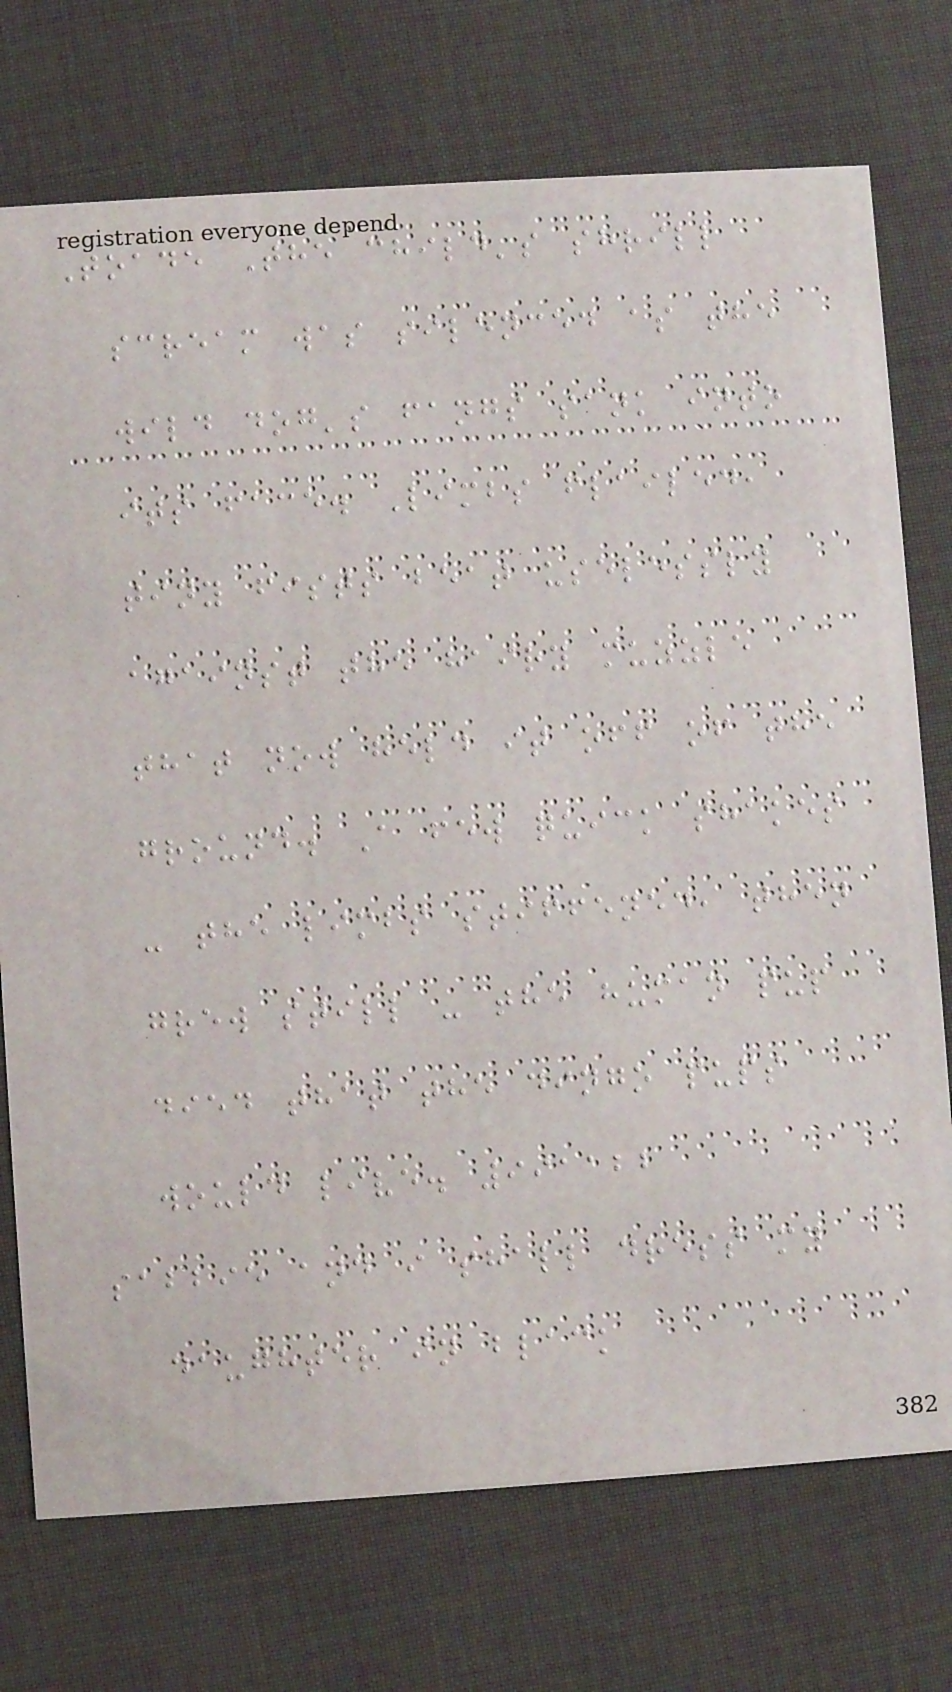Toade The child's shrill
scream was silenced as the
wild dog's fangs sank into
its face. Limbs flailed,
tiny fists beat uselessly
against the hairy muzzle
that now held it off of the
ground. A few quick shakes
- the limbs stiffened, then
grew still - the human pup
died that the dingo pups
would live. 991122
sabbie and i shall dress my
daughter in black
